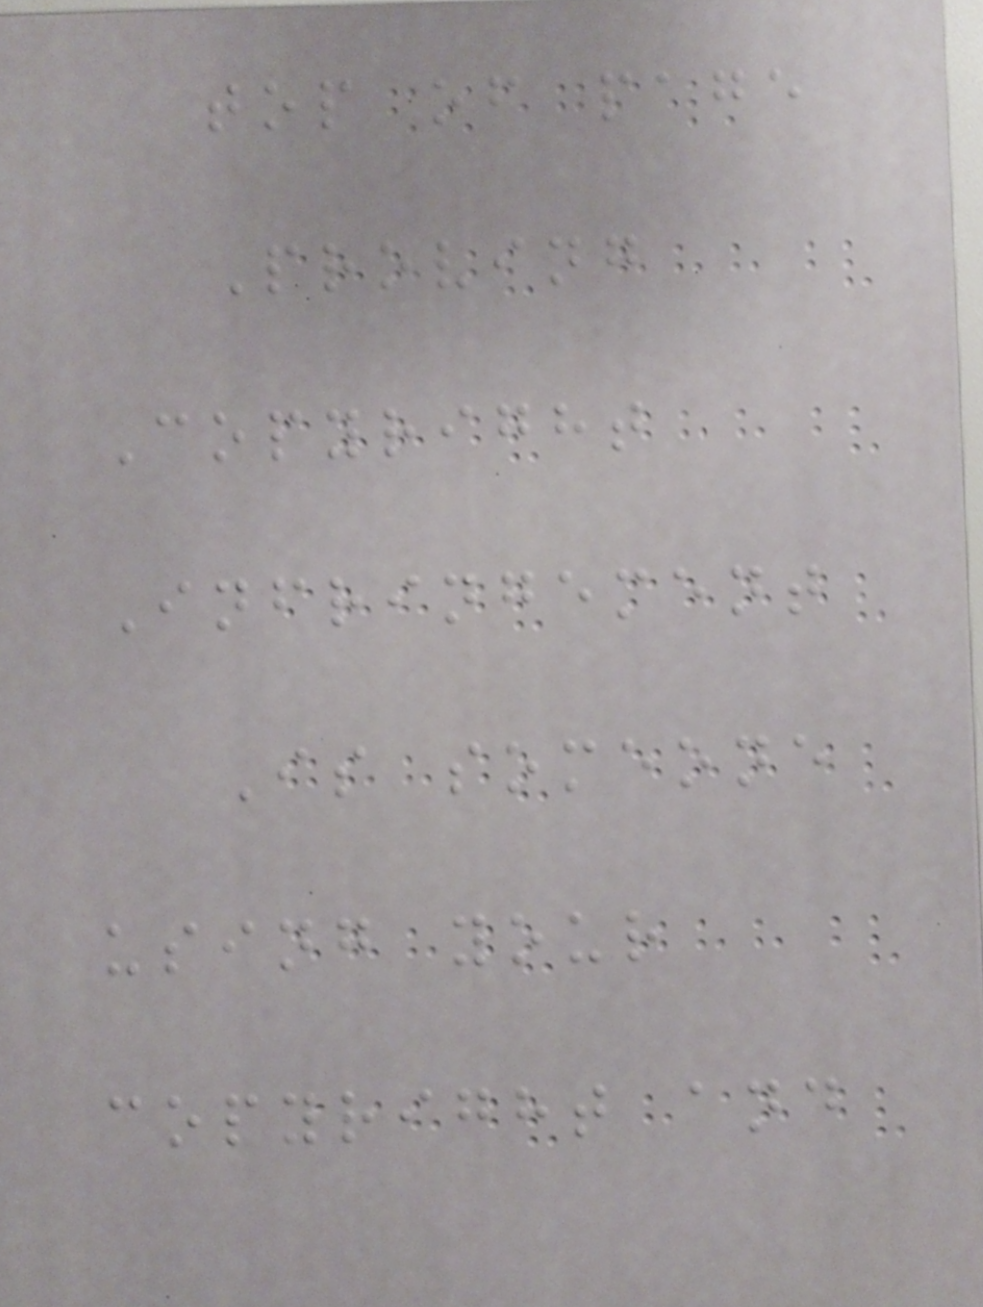top of page
Proving
Copyright
Infringement
Is someone
using your
copyright and
